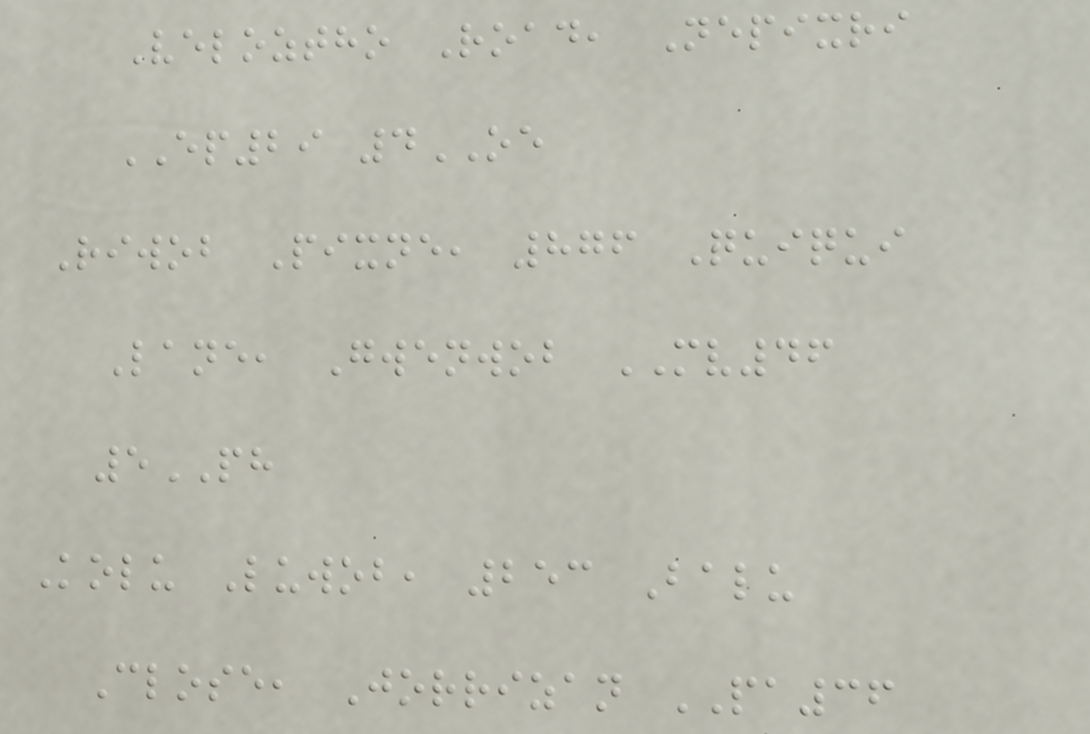Veloztho Road, Nepixri
EP29 4OE
Riwob Pixne, 876 Quiqui
Lane, Gwenwob MV46
5PH
Kolu Luwob, 253 Balu
Close, Jorrizan PA36
